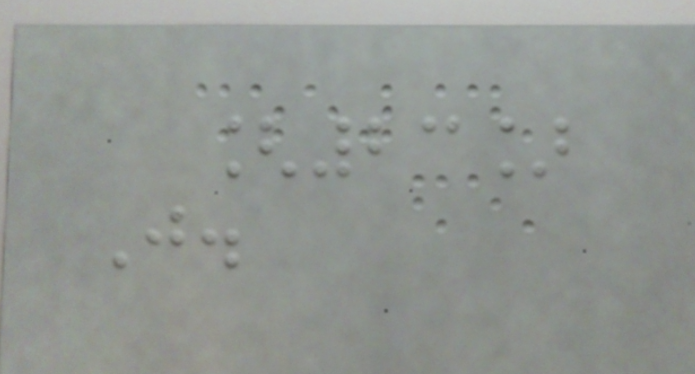[23]
J.
